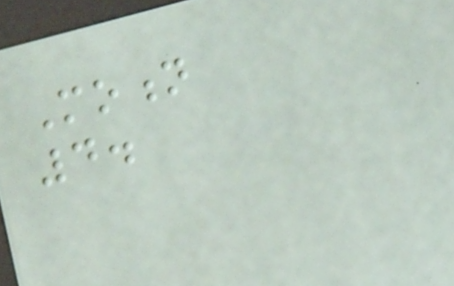Motion
4.
